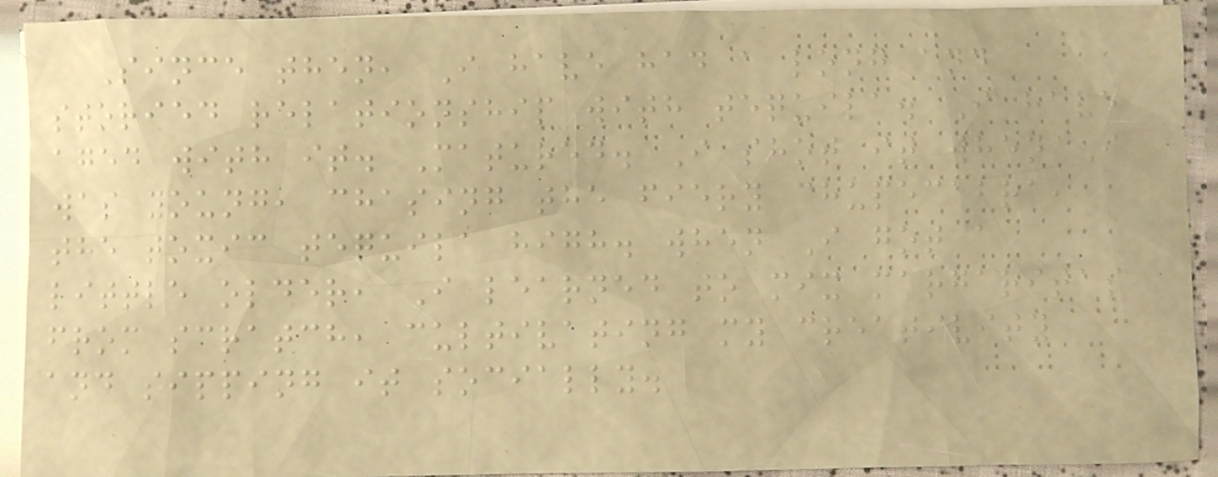Since then, I have had a long and
storied relationship with tequila. I have
aged with it. Matured. I shot it when I
was young, chasing the fiery chupecabra,
the toxic tequila high. when I got a
little older, I learned to mix margaritas
from scratch, cultivating my creativity
and sipping it socially.
